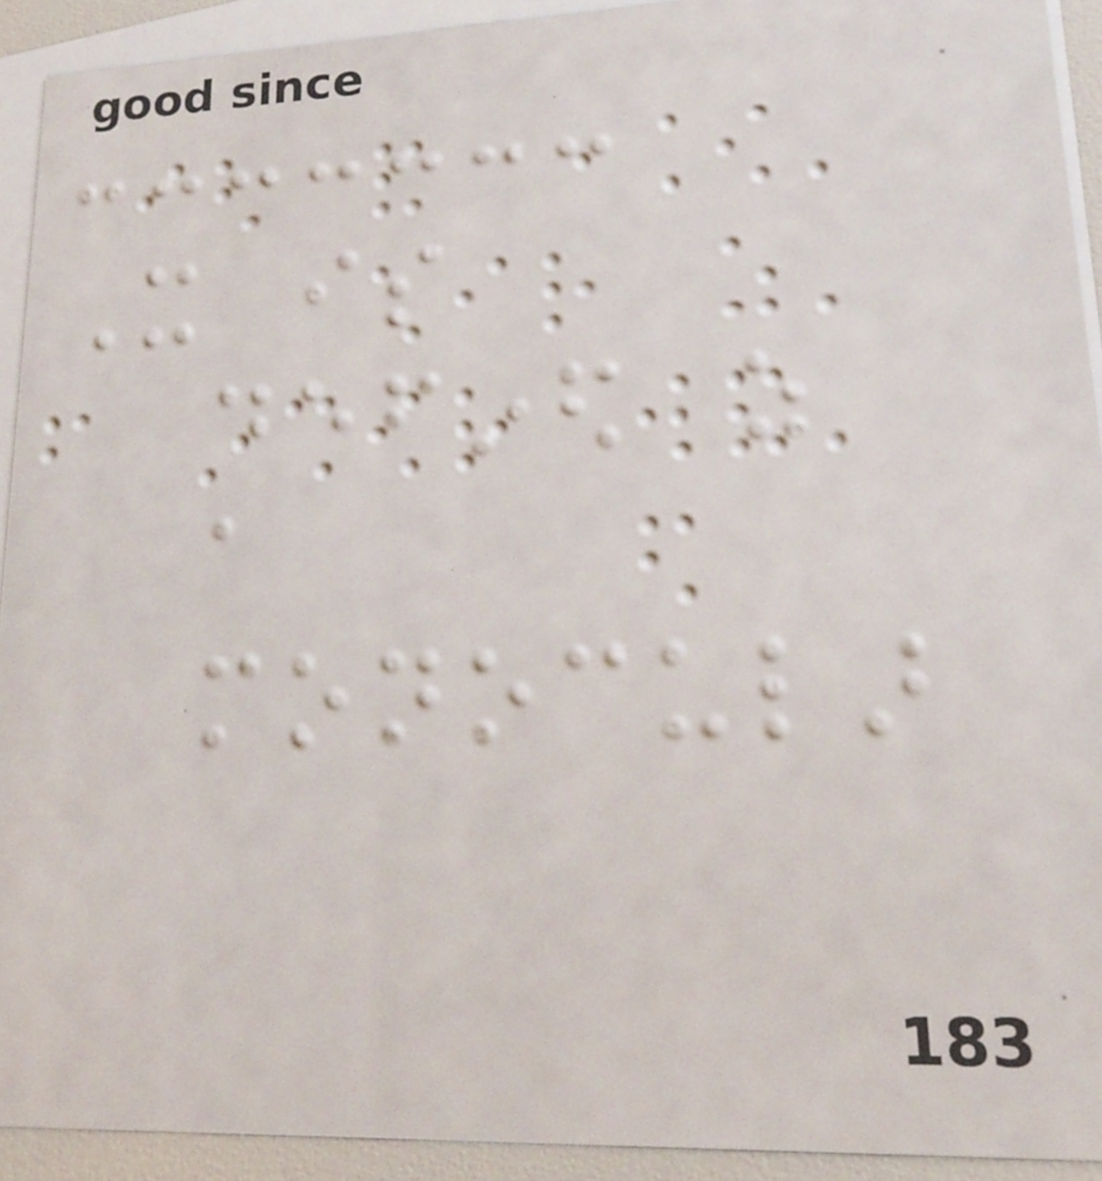It is
defined as
a
monocular
